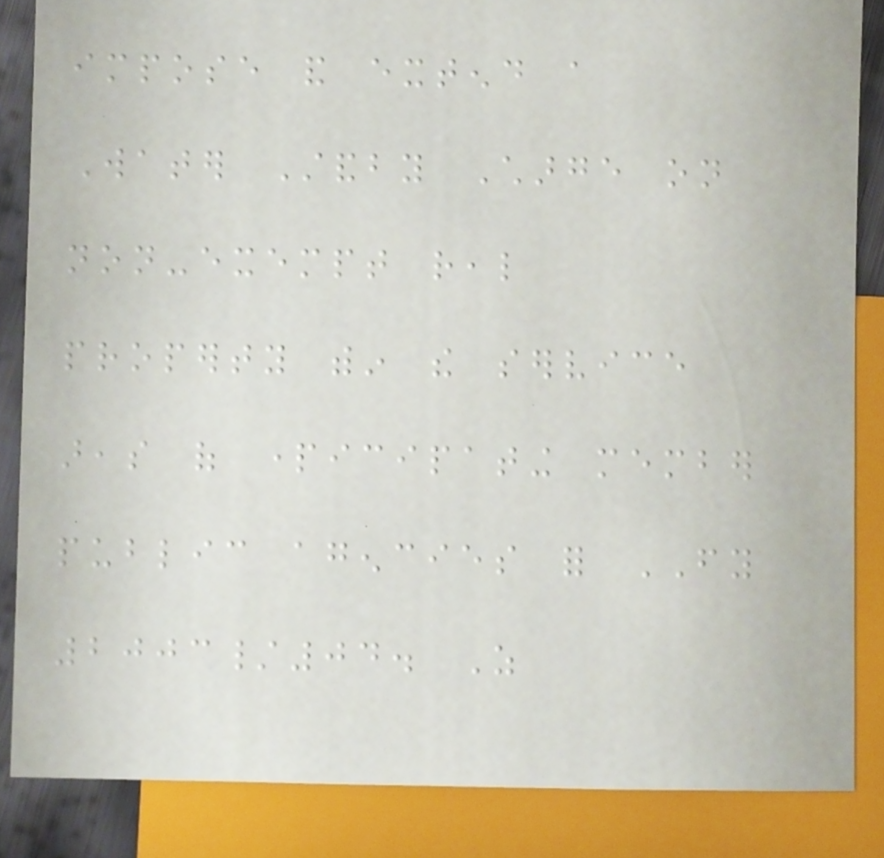impose and extend a
Water Standby Charge on
non-exempt real
property within the service
areas of participating member
public agencies for FY
2003/04. As
